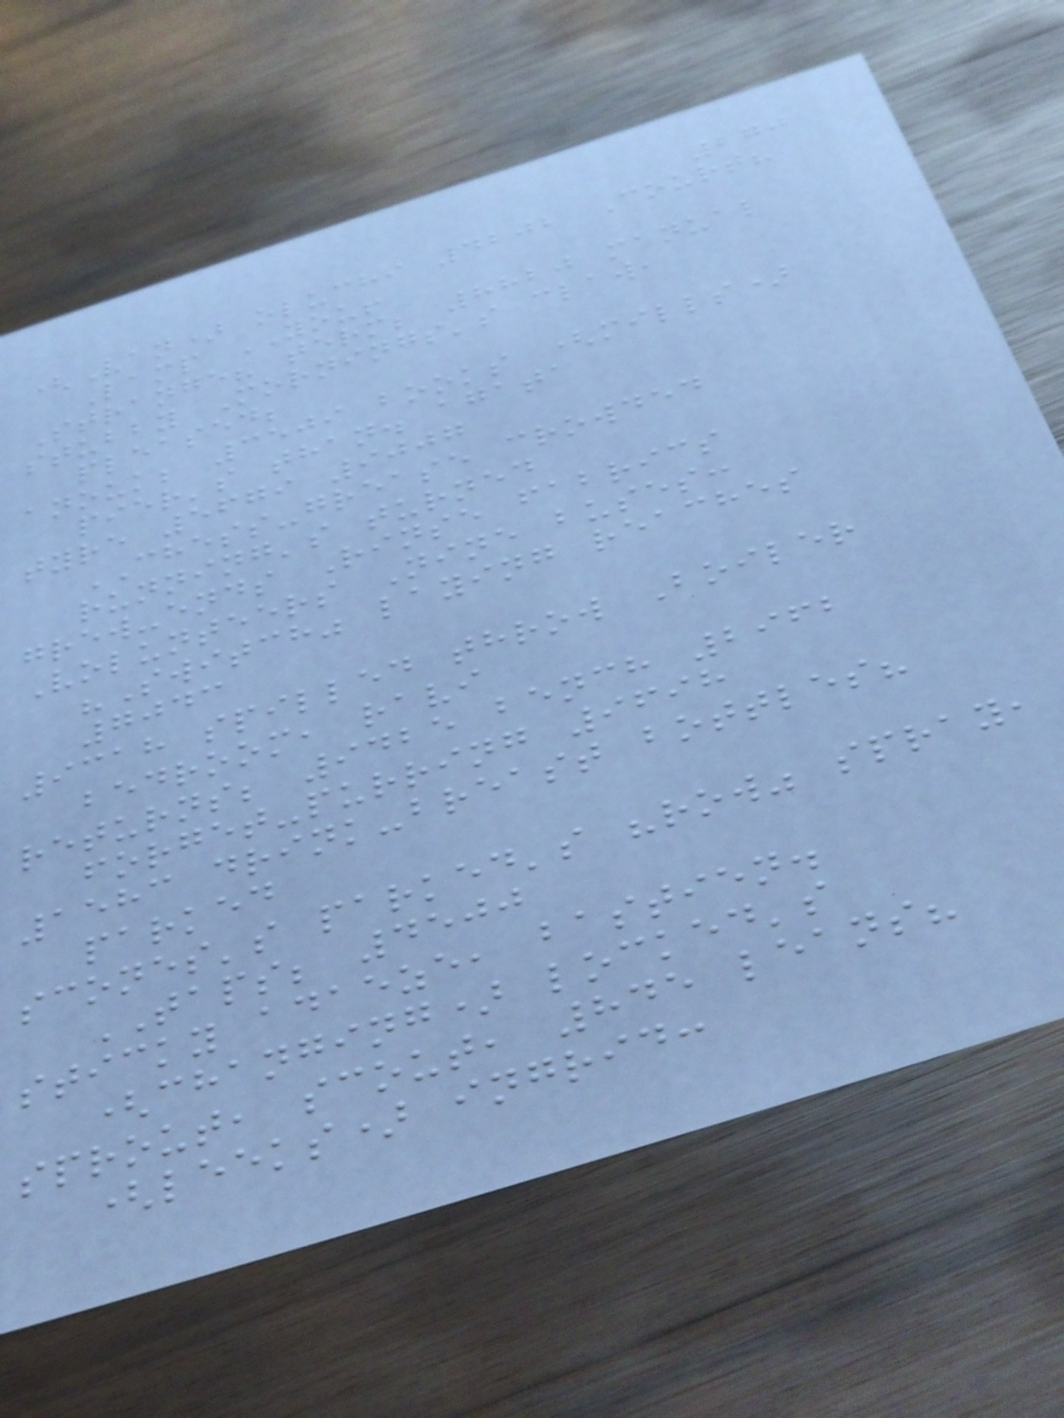270
(Van) oluchi 4202 Court?
Lamp YOU!
Strange? term; 8820 manual
stubby Mornings's claw,
pleased;
anouk; 3509 books (mills)
pier's than. agata
tyre 5679 9007
CHESS-grease crowded
running's turned
grew-ends Rinse fabrics
Volunteers Nine buses:
"Switch" laying reaches
7043
9318 spilled throw Boiler
bedroom, ravi
returns; 9425 bench 2962
forget-purring 9698
1583 drink-breast bottles?
parked
scones's parked's "row" spray,
TAPS; 4500
sticky adaeze, bastien.
(changing) locked's
sprout, scout, 845 leans?
(leeks) ingrid:
